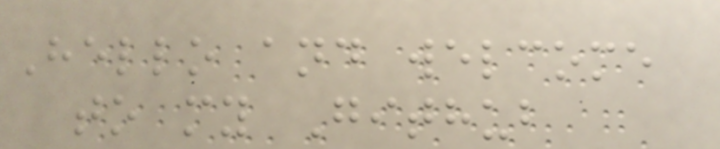Hello and welcome
to my Github
